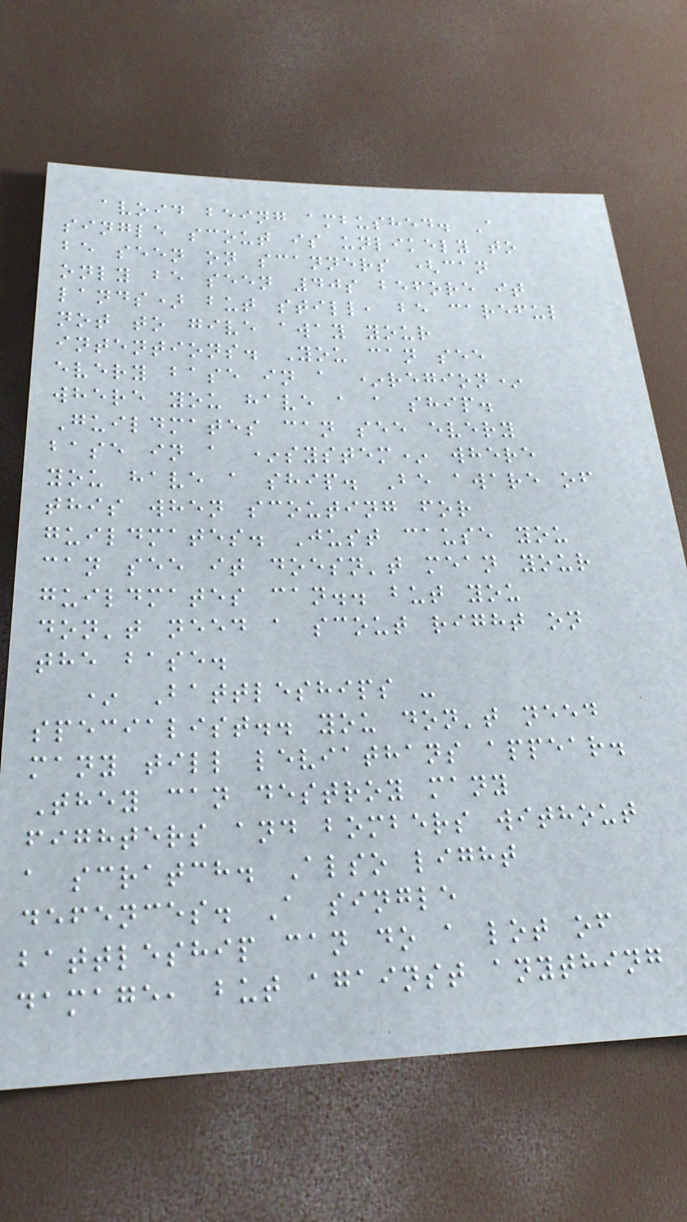avoid being ambushed. A
single scout is unlikely to
be seen on scanners (can
only be seen 40s before it
lands) but still, be careful
not to give away your
intentions. You can see
every base in a *region*
where you have a a ship.
Guildmates can see every
base in a *system* where
you have a ship. Be aware of
this when scouting for
guildmates. Just cause you
can see it doesn't mean your
guildmates can.. but you
don't need a scout right on
the base.
* Battleships -
specialist.. you don't need
many till leviathans appear.
They can destroy many
fighters and bombers without
a scratch. Also light
defences. A single
battleship can do a lot of
damage, but against anything
